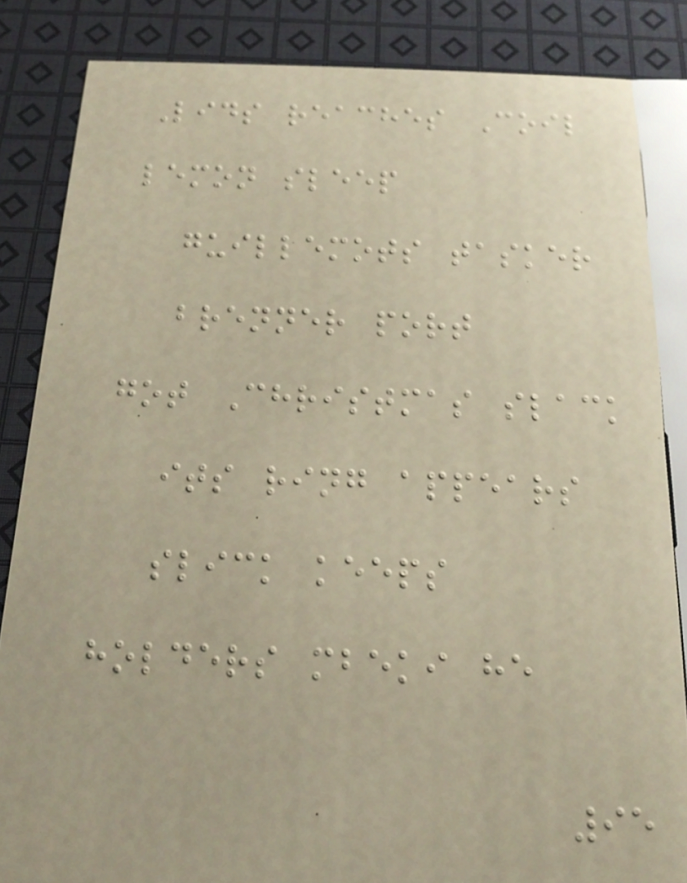Lids reaches Coil
lemon sleep
guillemots tasker
brenner port
got Christmas slack
its ring appears
slick keeps
holders mbeki he
95
